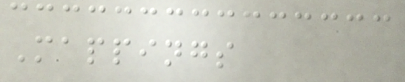Mappings
